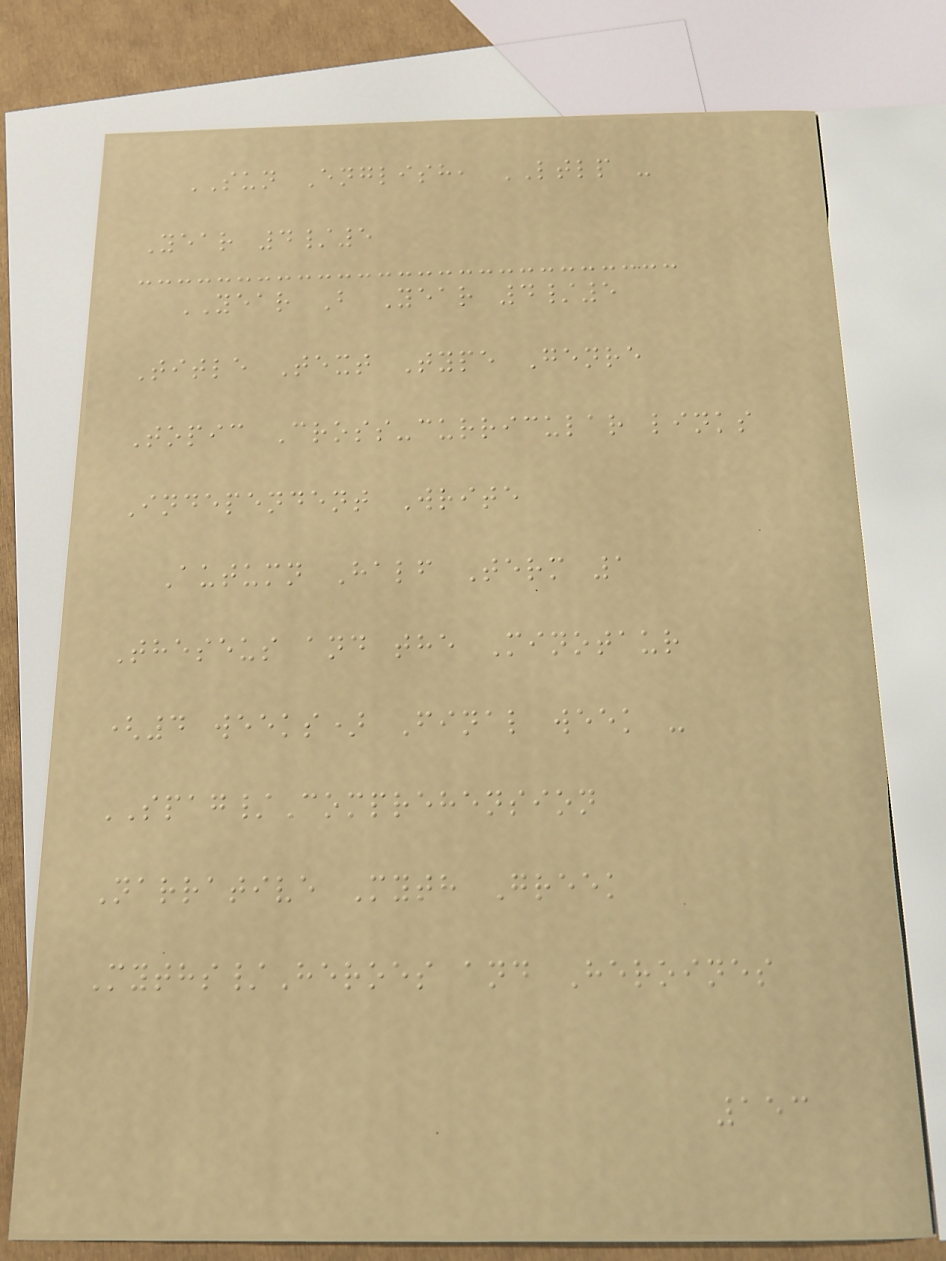SUN English, LTLP -
Year 4/5
YEAR B Year 4/5
Title Text Type Genre
Topic Cross-curricular links
Independent Write
Autumn Half Term 1
Theseus and the Minotaur
(4 weeks) Final week -
SPAG/Comprehension
Narrative Myth Greek
Myths/Heroes and Heroines
153
